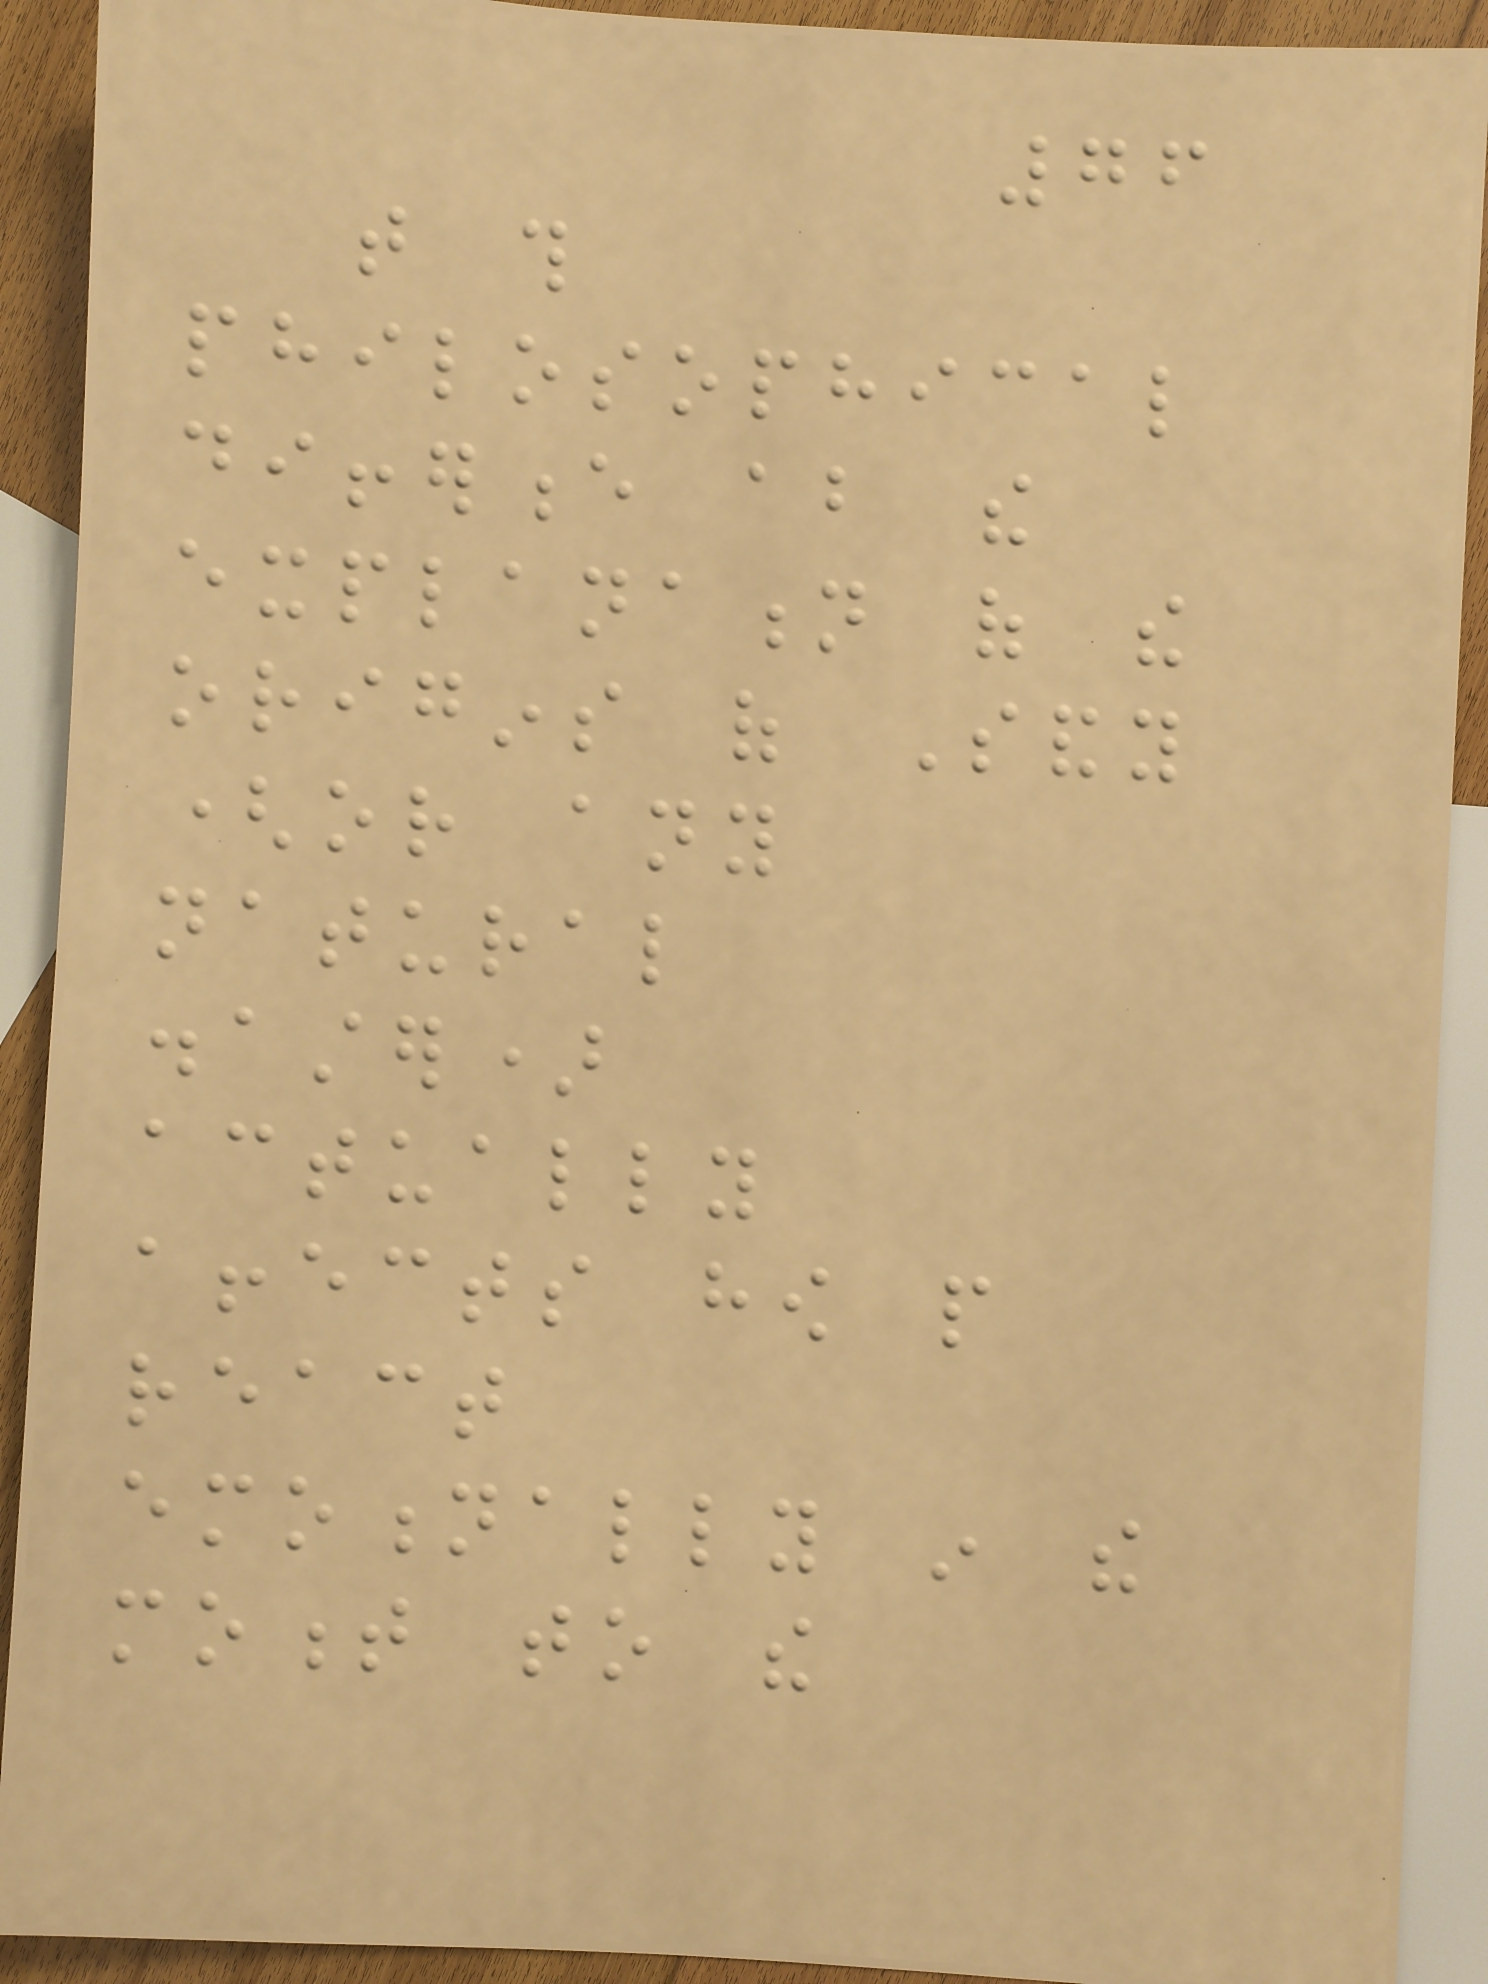76
that this
philosophical
difference about the
explanation of the
origins of Sandy
(or any
natural
disaster)
actually
affects how people
react
emotionally in the
moment to the
